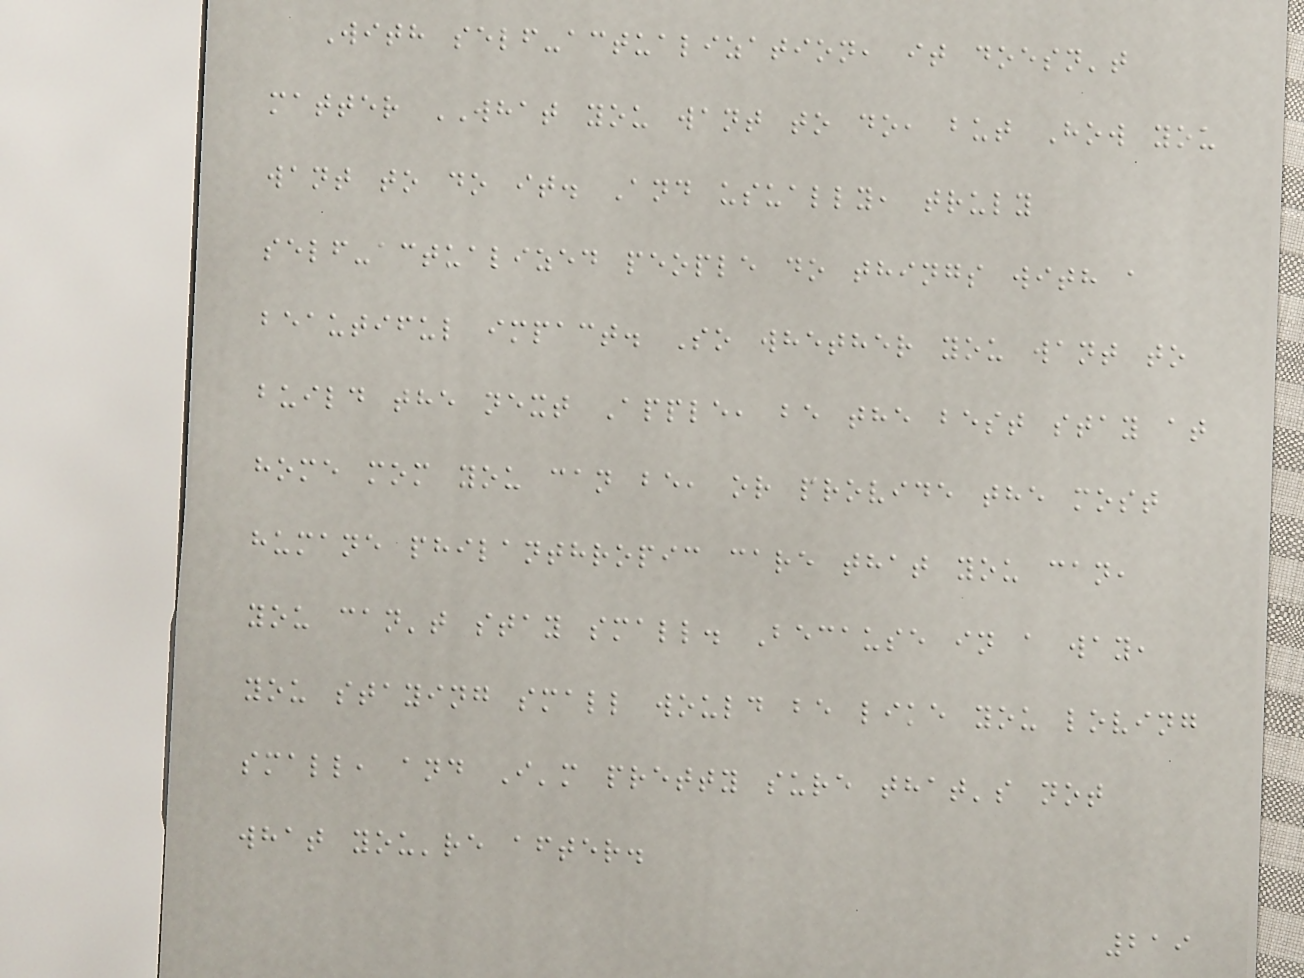With self-actualization, it doesn't
matter WHAT you want to do, but How you
want to do it. And usually, truly
self-actualized people do things with a
beautiful impact. So whether you want to
build the next Apple, be the best stay at
home mom you can be, or provide the most
humane philanthropic care that you can,
you can't stay small. Because in a way,
you staying small would be like you loving
small, and I'm pretty sure that's not
what you're after.
219
